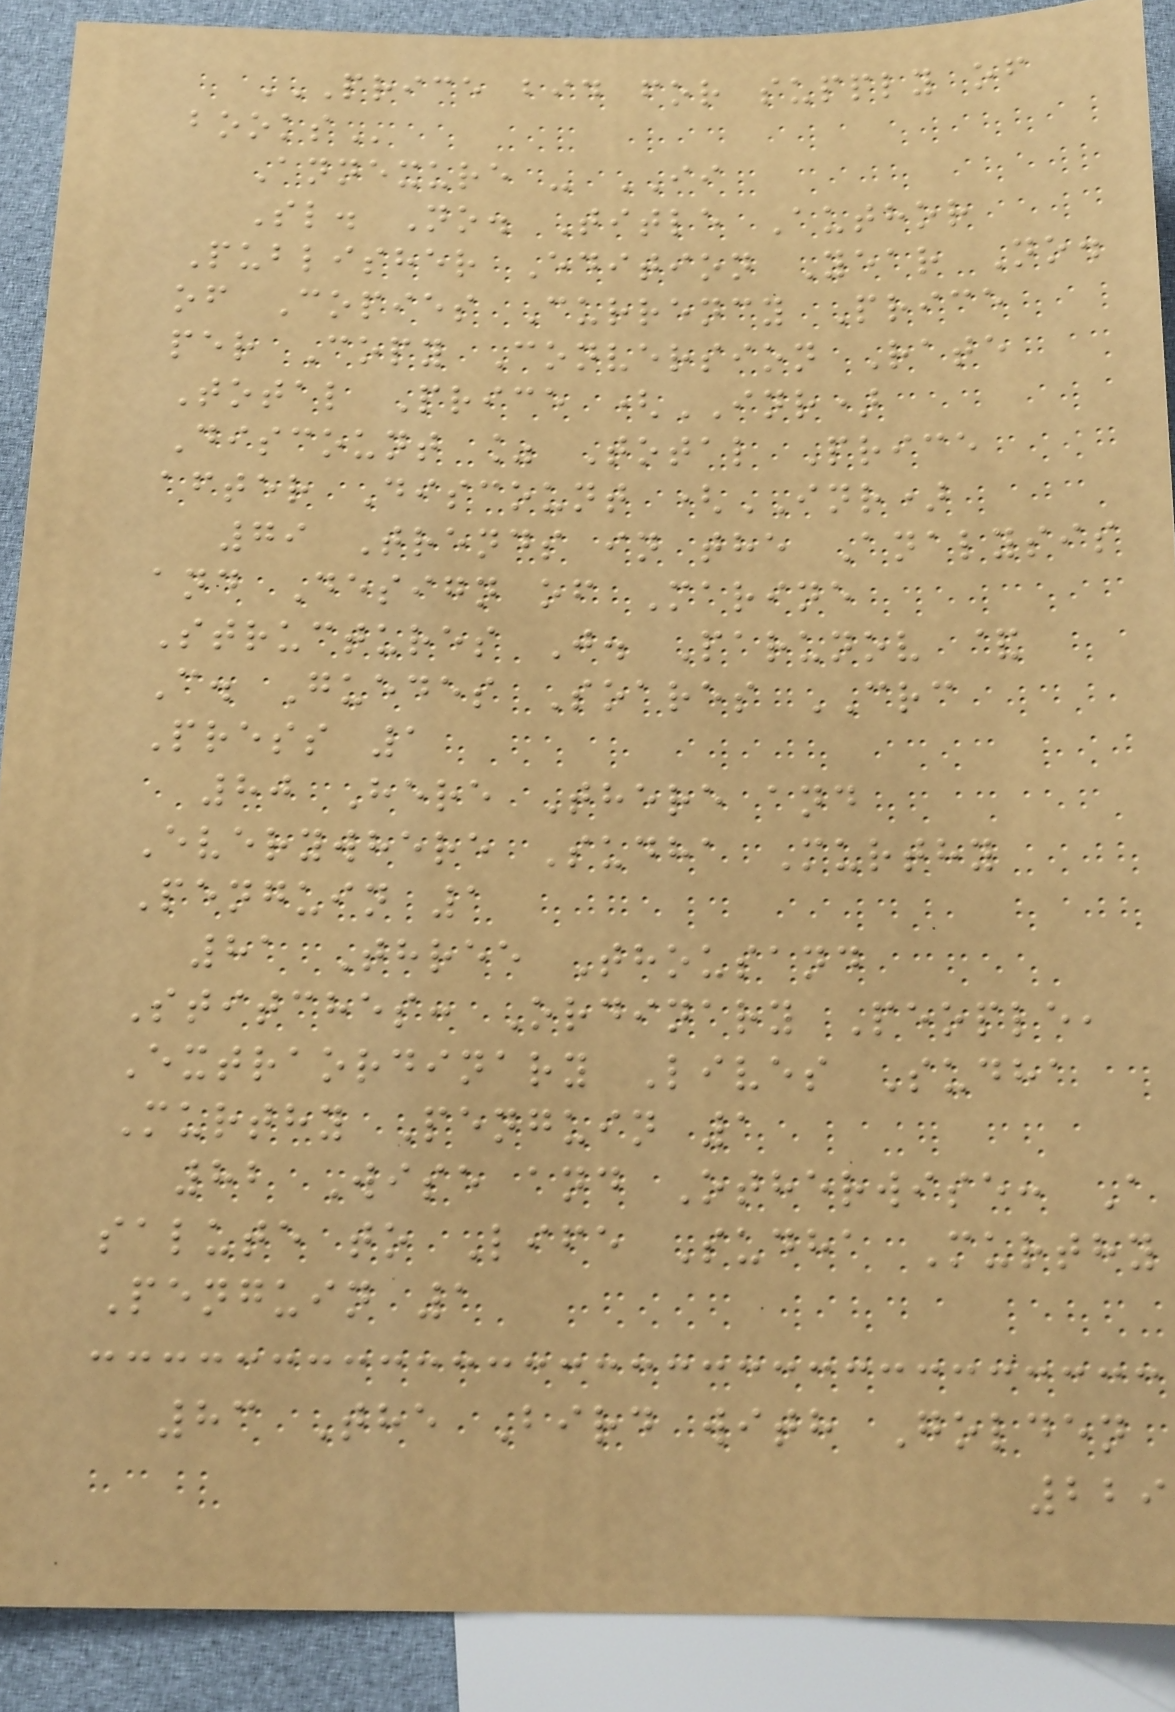PRICE BID FOR SUPPLY OF
BOOKS
Annexure - II
Sl. No. Title Author
Publisher Edition Year No.
of Copies Currency Price
per Copy Conversion Rate
Total Price (INR)
Discount % Total Price
after Discount (INR)
79 Trends in the Analysis
and Design of Marine
Structures J. Parunov &
C. Guedes Soares CRC
Press 1
80 Here There and
Everywhere Sudha Murthy
Penguin 1
81 Three Thousand
Stitches: Ordinary People,
Extraordinary Lives Sudha
Murthy Penguin 1
82 Wise and Otherwise: A
salute to Life Sudha Murthy
Penguin 1
83 The Bird with Golden
229
